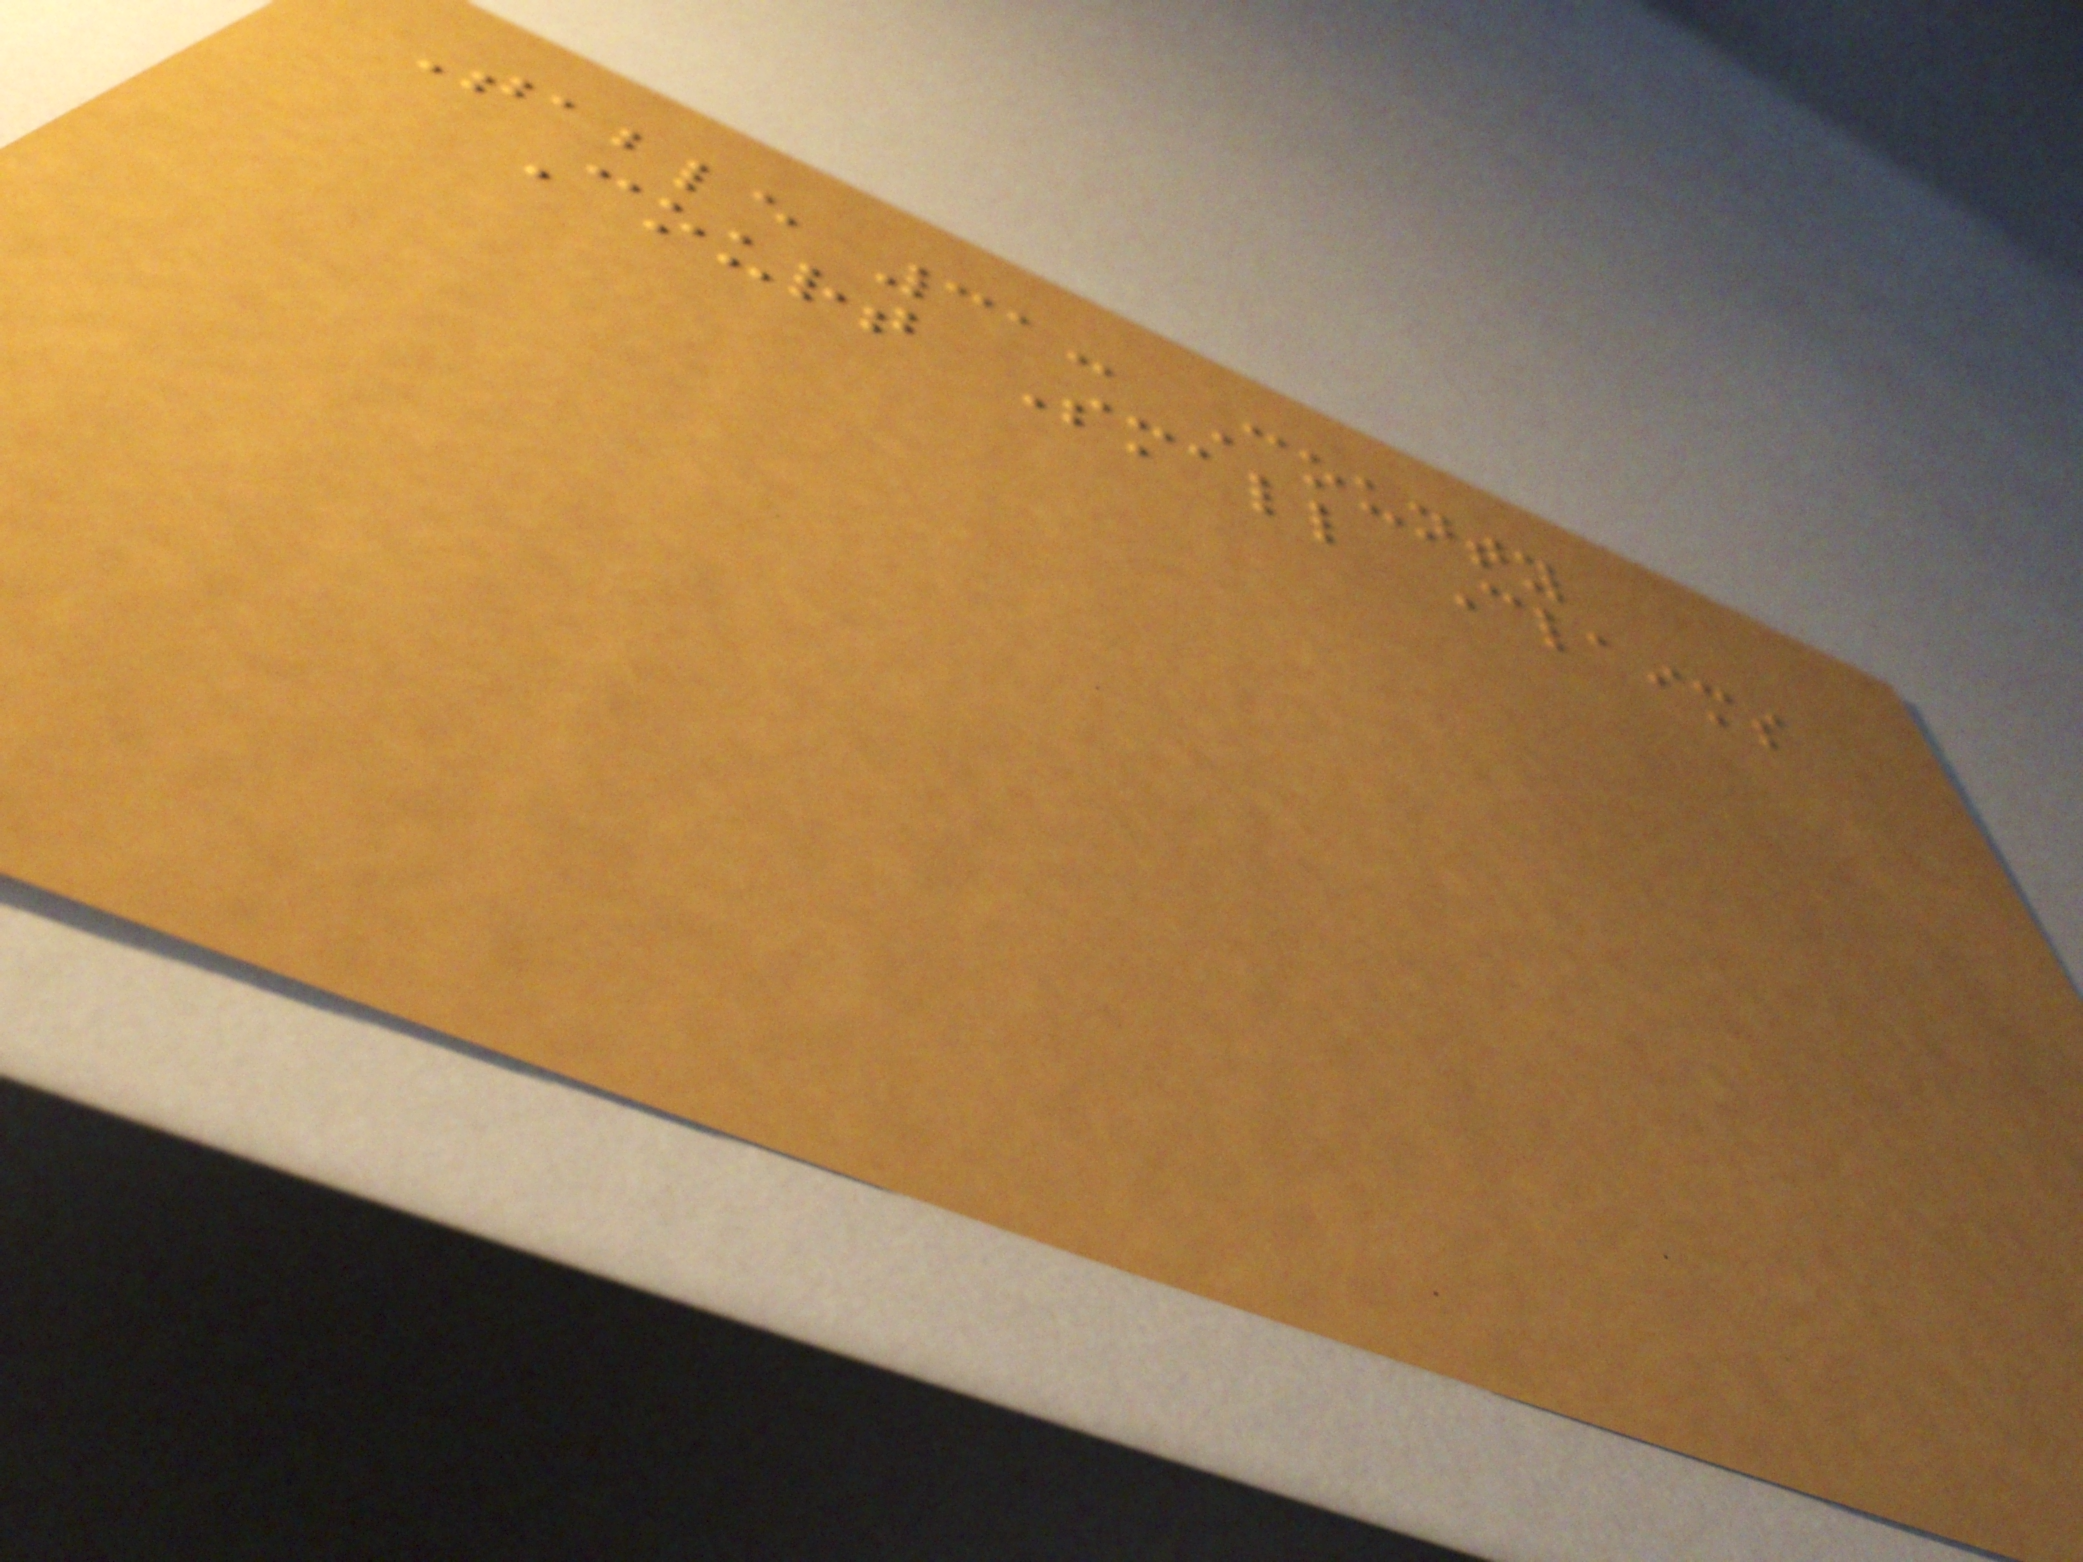Table 31: County
Court Small Claims
